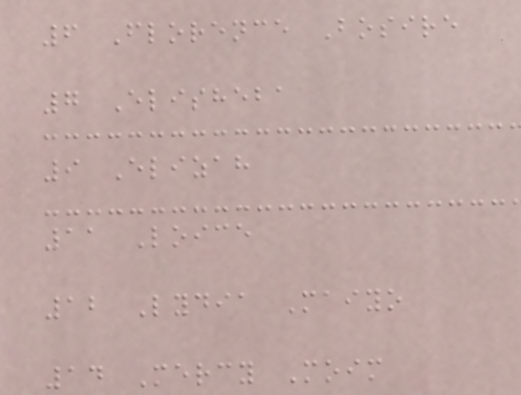6 Florence Bosire
7 Elisheba
9 Elizah
11 Loice
12 Lydia Maiyo
14 Mercy Moim
